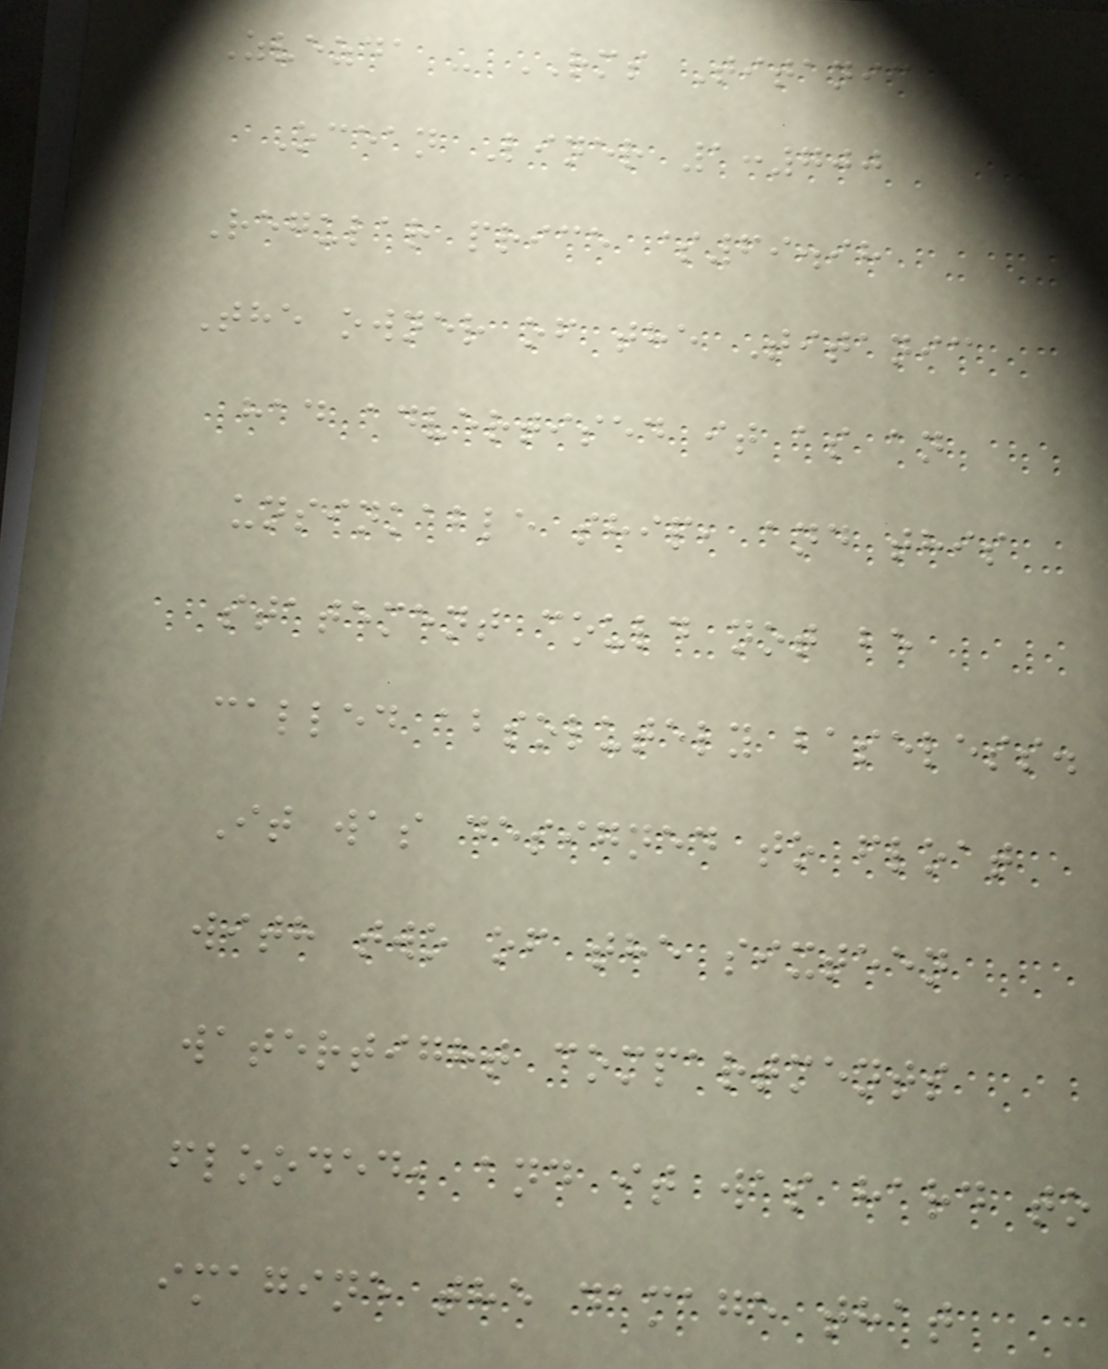Zvezda - RMS Titanic
Ocean Liner 1:700
Regular price $69.98
The owner of the Titanic
had advertised it as an
unsinkable ship, and this
statement could not be
called absolutely baseless.
It was designed to float
with two of the sixteen
watertight compartments
flooded, and it was hard to
imagine the damage that
